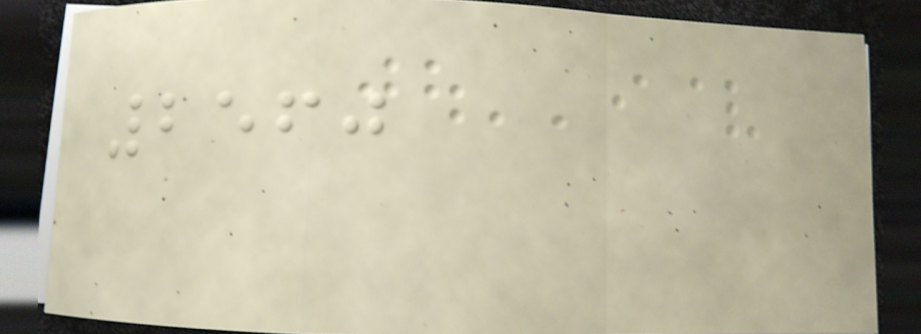2560
